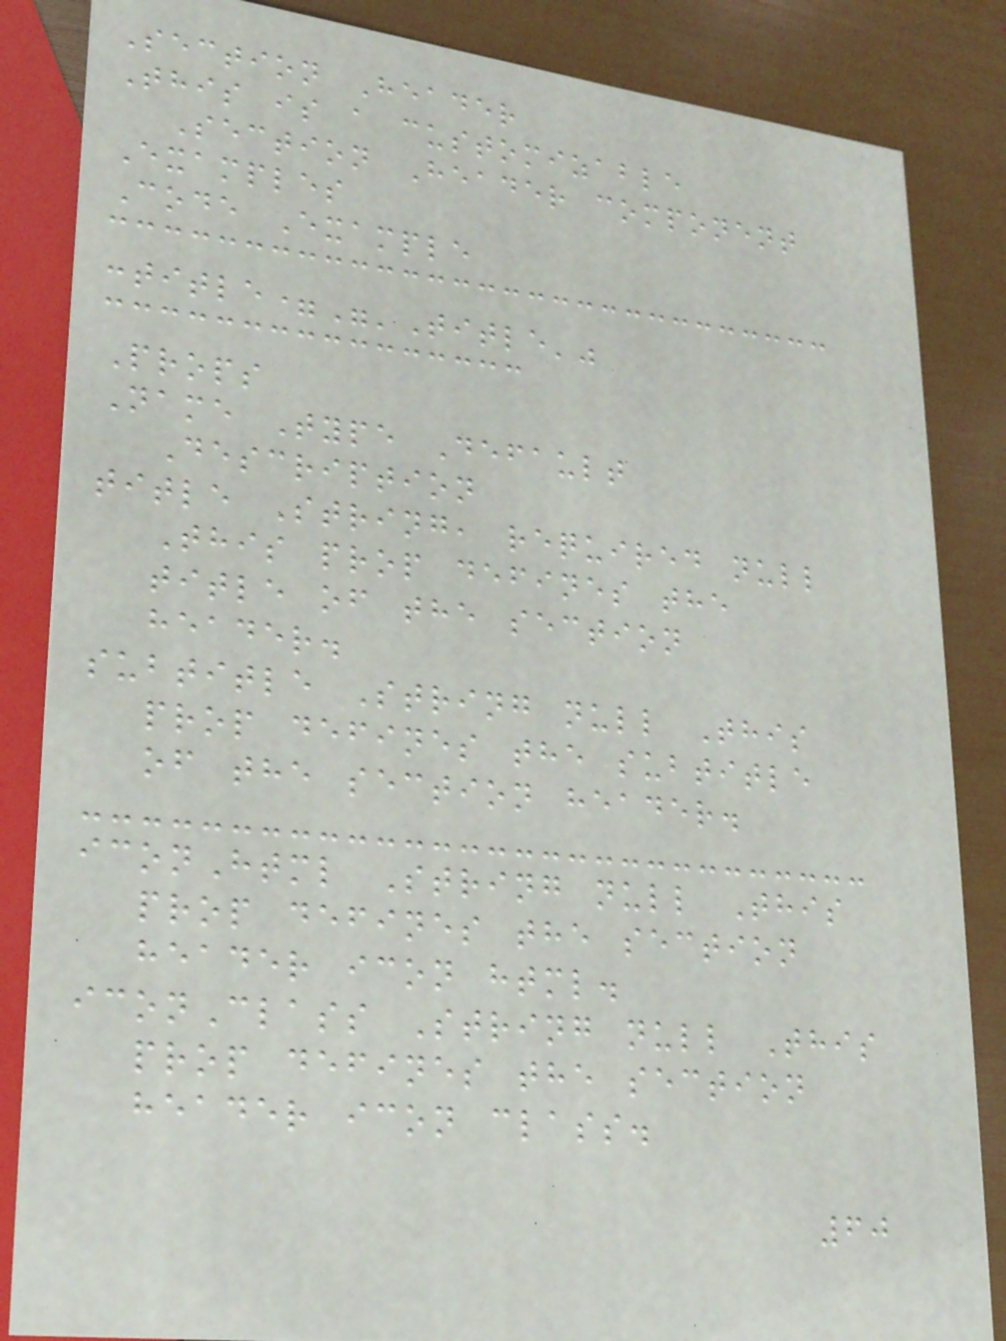Section Header
This is a customizable
Section Header component
Examples
Code Example
:title="'Title'"
Props
Name Type Default
Description
title String, required null
This prop defines the
title of the section
header.
subtitle String null This
prop defines the subtitle
of the section header.
iconHtml String null This
prop defines the section
header icon html.
iconClass String null This
prop defines the section
header icon class.
60
